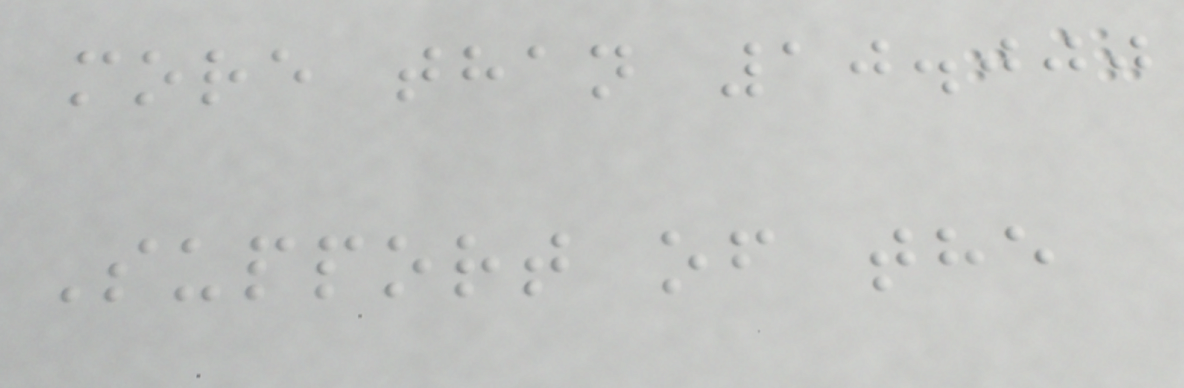more than 10.000
Support of the
